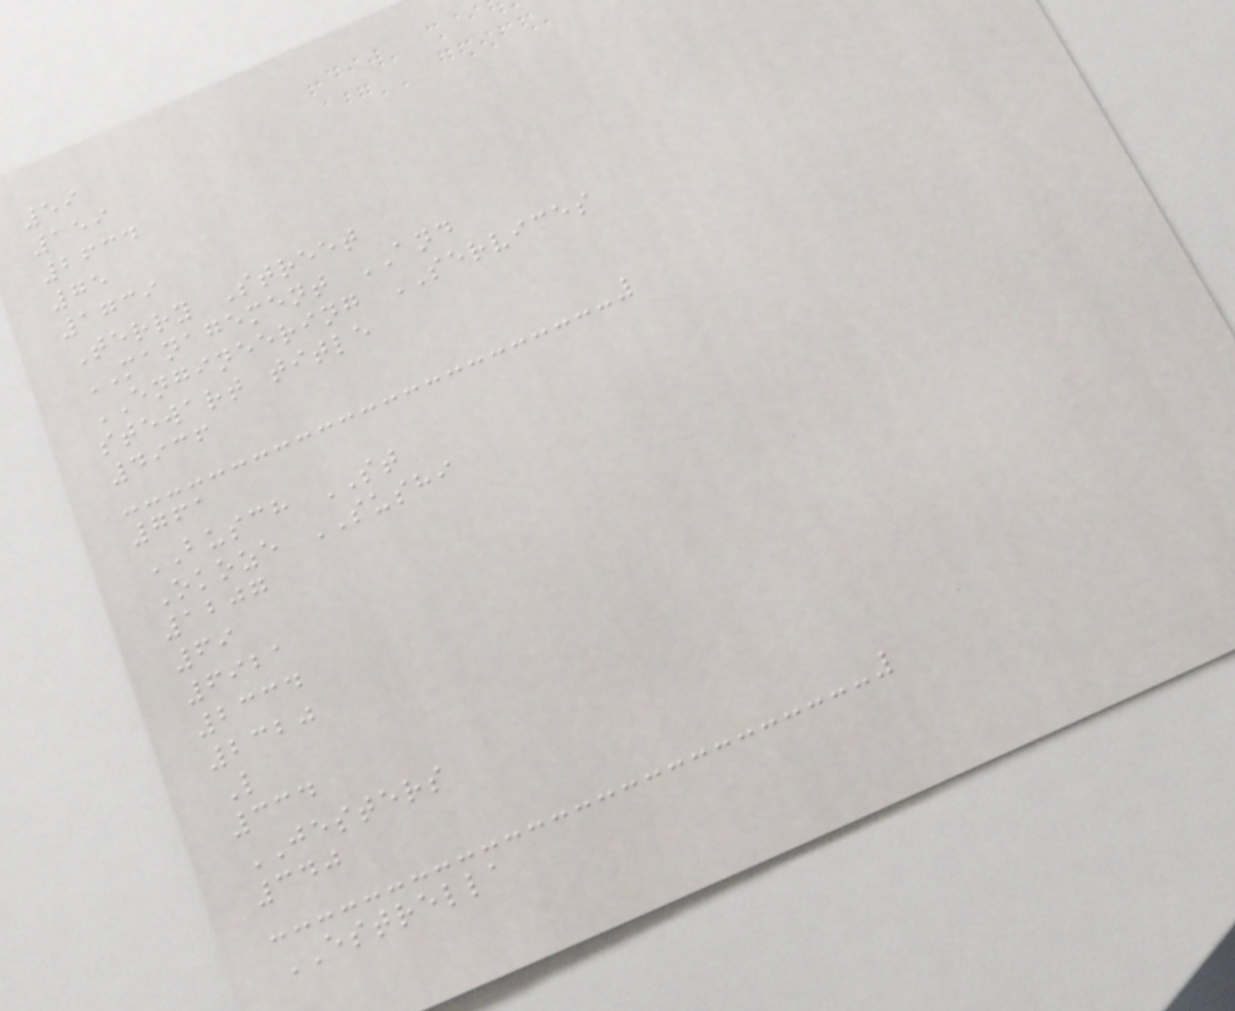59
159
2634
75
1739
Terry Street
MANAGEMENT AND
ENGINEERING SERVICES
stewart title
4936
761
BUSCH ST
Okoze SUSHI
1207
69
6921
2334
2320
L
334
JESTERS
340
ESTRELLA
